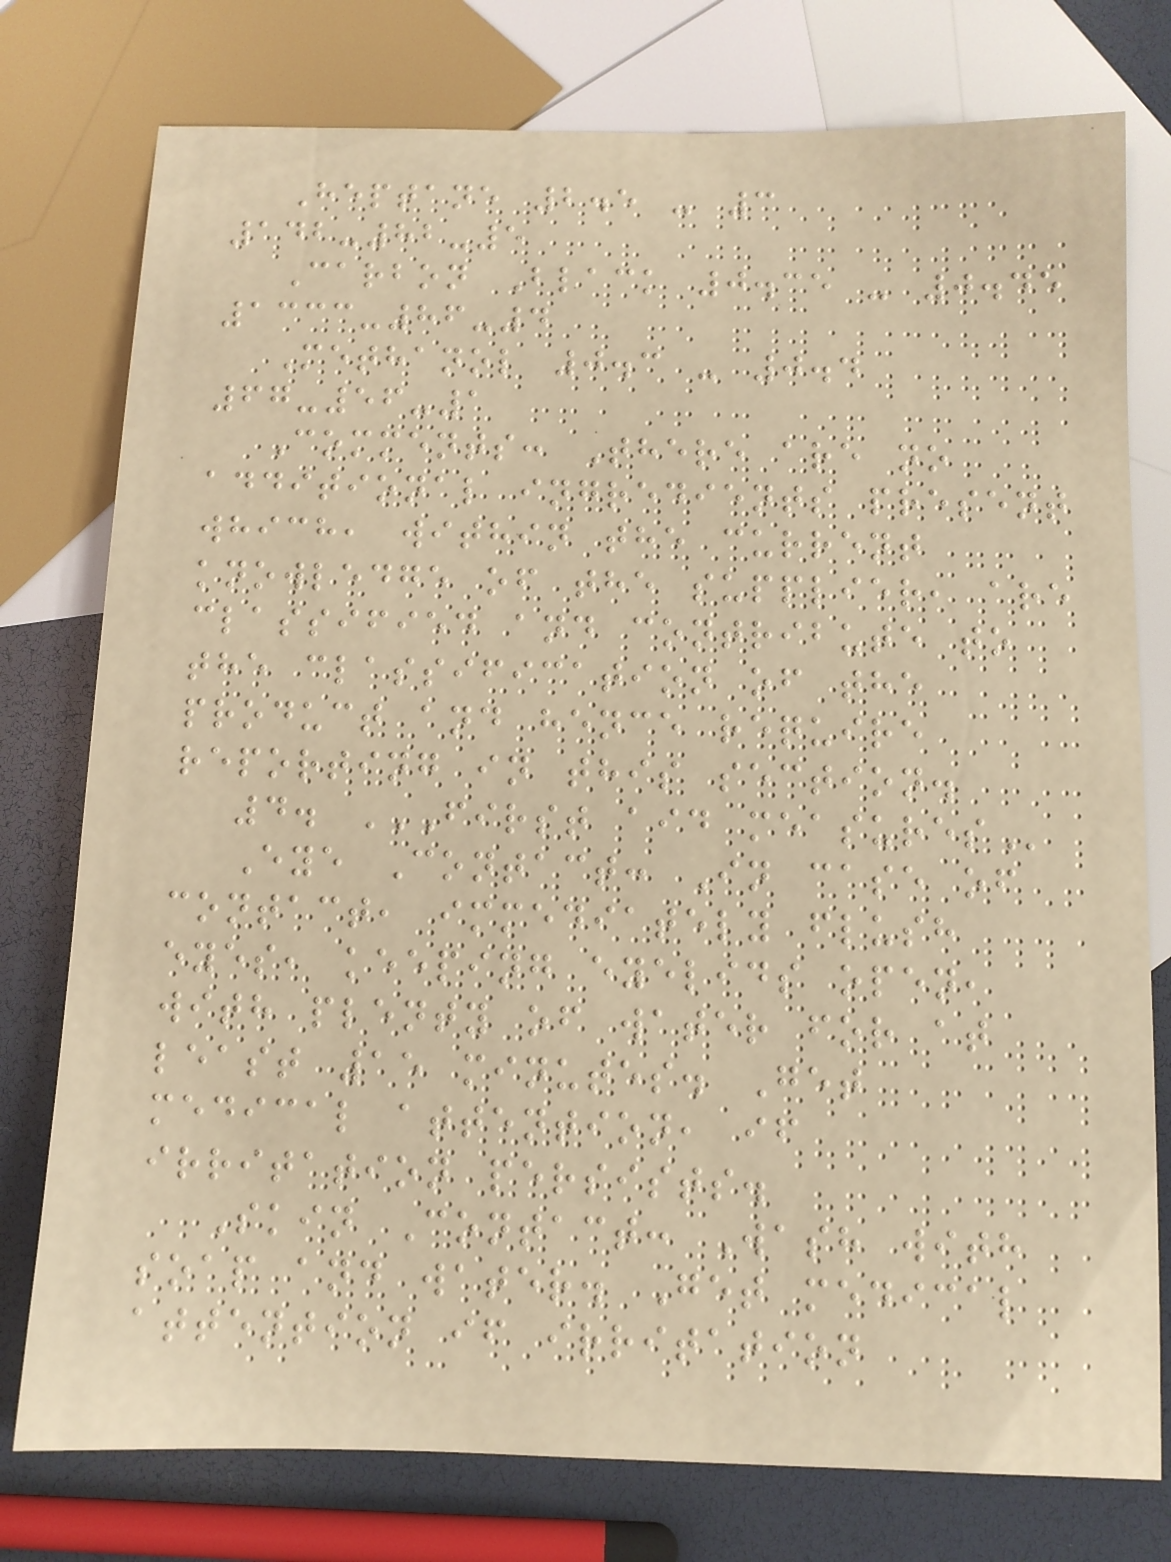Heptane 2.5 - 3
142-82-5
Carbon Black 0.35 - 0.45
1333-86-4
Methanol 0.3 - 0.4
67-56-1
Comments: There are no
additional ingredients present
which, within the current
knowledge of the supplier, are
classified and contribute to
the classification of the
product and hence require
reporting in this section.
4. FIRST AID MEASURES
Eye Contact: In case of
contact, immediately flush
eyes, keeping eyelids open,
with plenty of water for at
least 15 minutes. Get
medical attention, if
irritation persists.
Skin Contact: Wash with
soap and water. Get medical
attention if irritation
